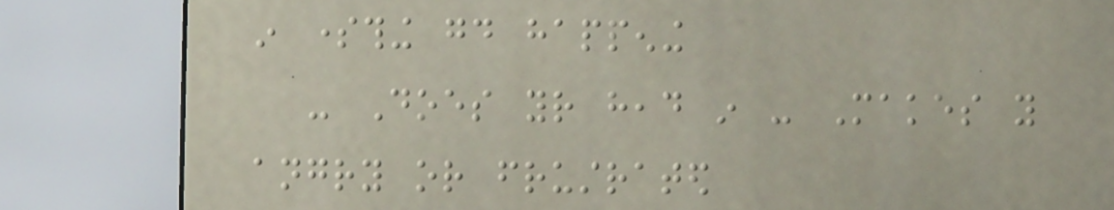in something good happening
- Does your head in - Makes you
angry or frustrated
